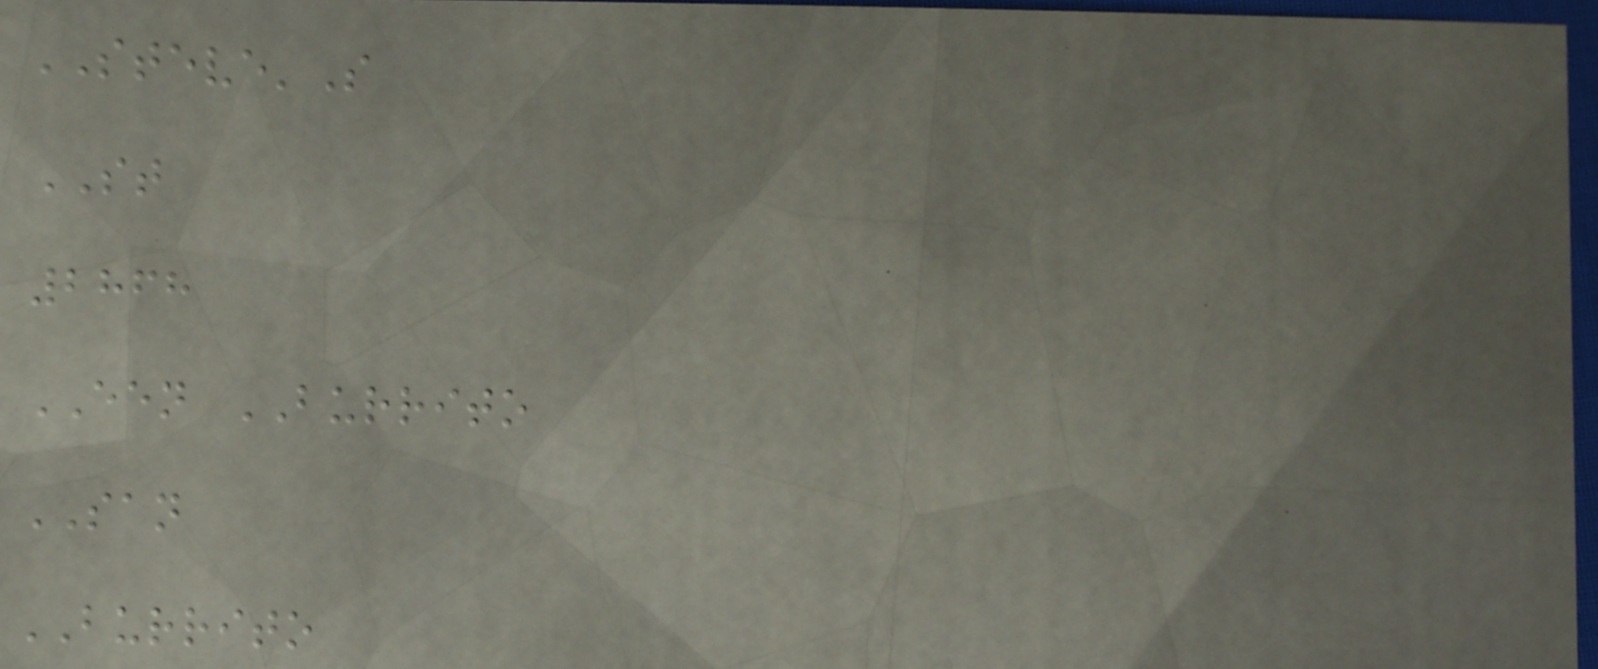STEVE'S
ST
2868
EEN BURRITO
SAN
BURRITO
